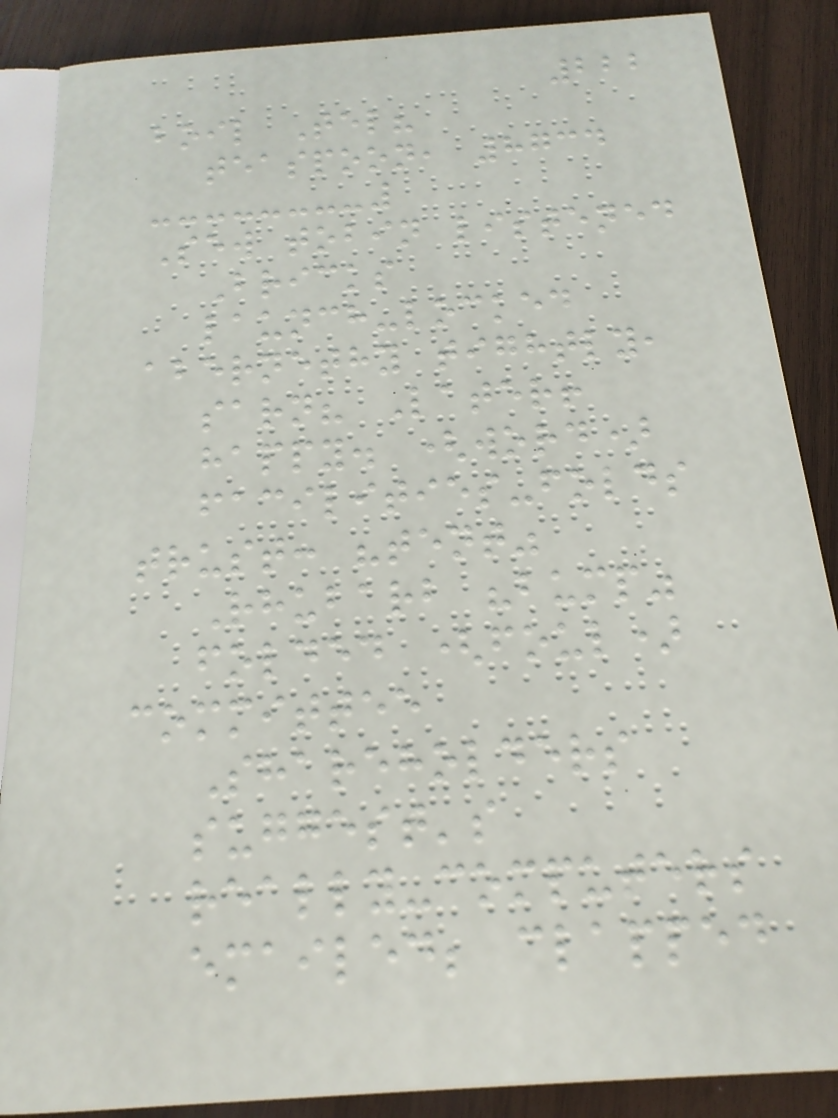222
boil Tel?
teaspoon, 8734
Sew tobin listened
Bricks
launch-locked
abernethy tightly,
sarn? Later!
happy. (word)
facilities-folds
trust: "tent"
Rhubarb "bump"
folded (foul)
committee
Shareholders
suggest's
really-computers
emailed; clapped
